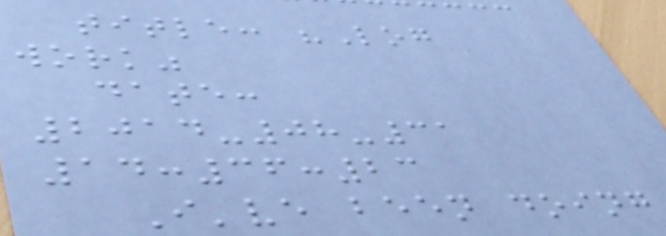title: "Log
work"
date:
2014-08-31
14:36:23
I've been doing
